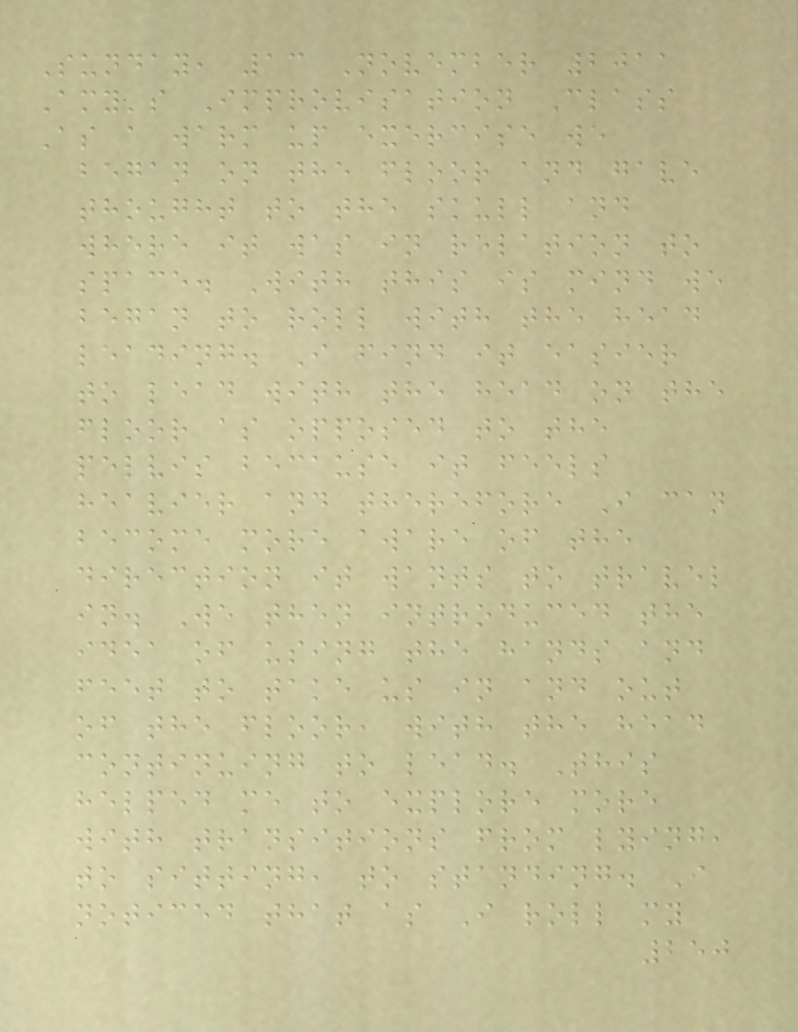Sunday, 13 November 2011
Amy's Improvisation Class
As a warm up exercise we
began on the floor and gave
thought to the skull and
where it was in relation to
space. With this is mind we
began to roll with the head
leading. I find it easier
to lead with the head on the
floor as opposed to the
pelvis because it feels
heavier and therefore I can
become more aware of the
direction it wants to travel
in. We then introduced the
idea of using the hands and
feet to take us in and out
of the floor, with the head
continuing to lead. This
helped me to explore more
with transitions from lying,
to sitting, to standing. I
noticed that as I roll my
250
